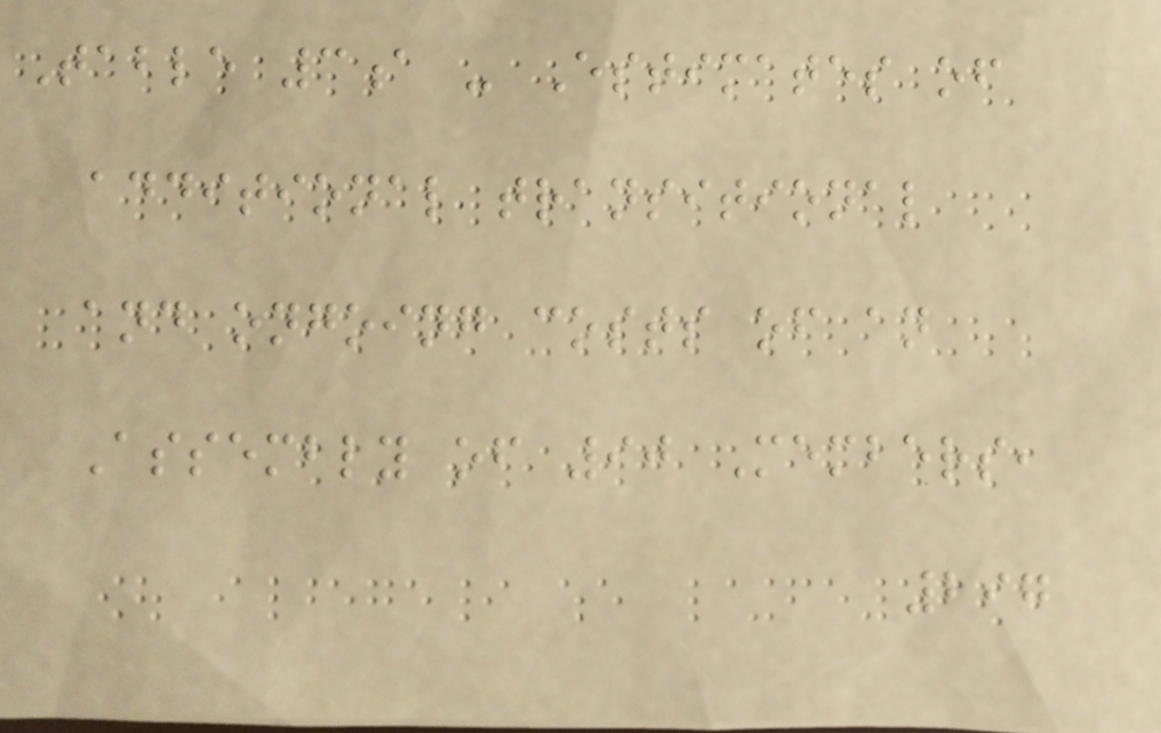Table 3a - Estimates of
additional transitional
and ongoing costs of an
Assembly of 90 Members,
297
